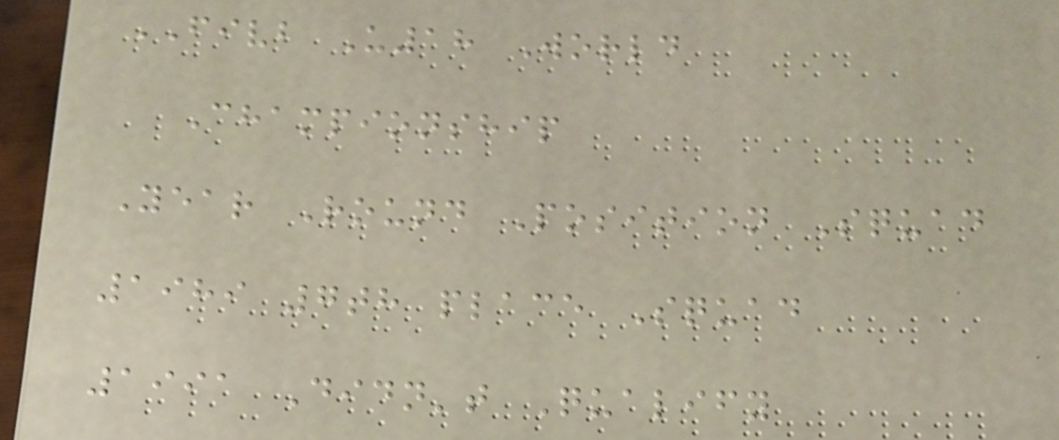FIVB U18 World
Championship
Year Round Position Squad
1989 7th place Squad
1991 Didn't Qualify
